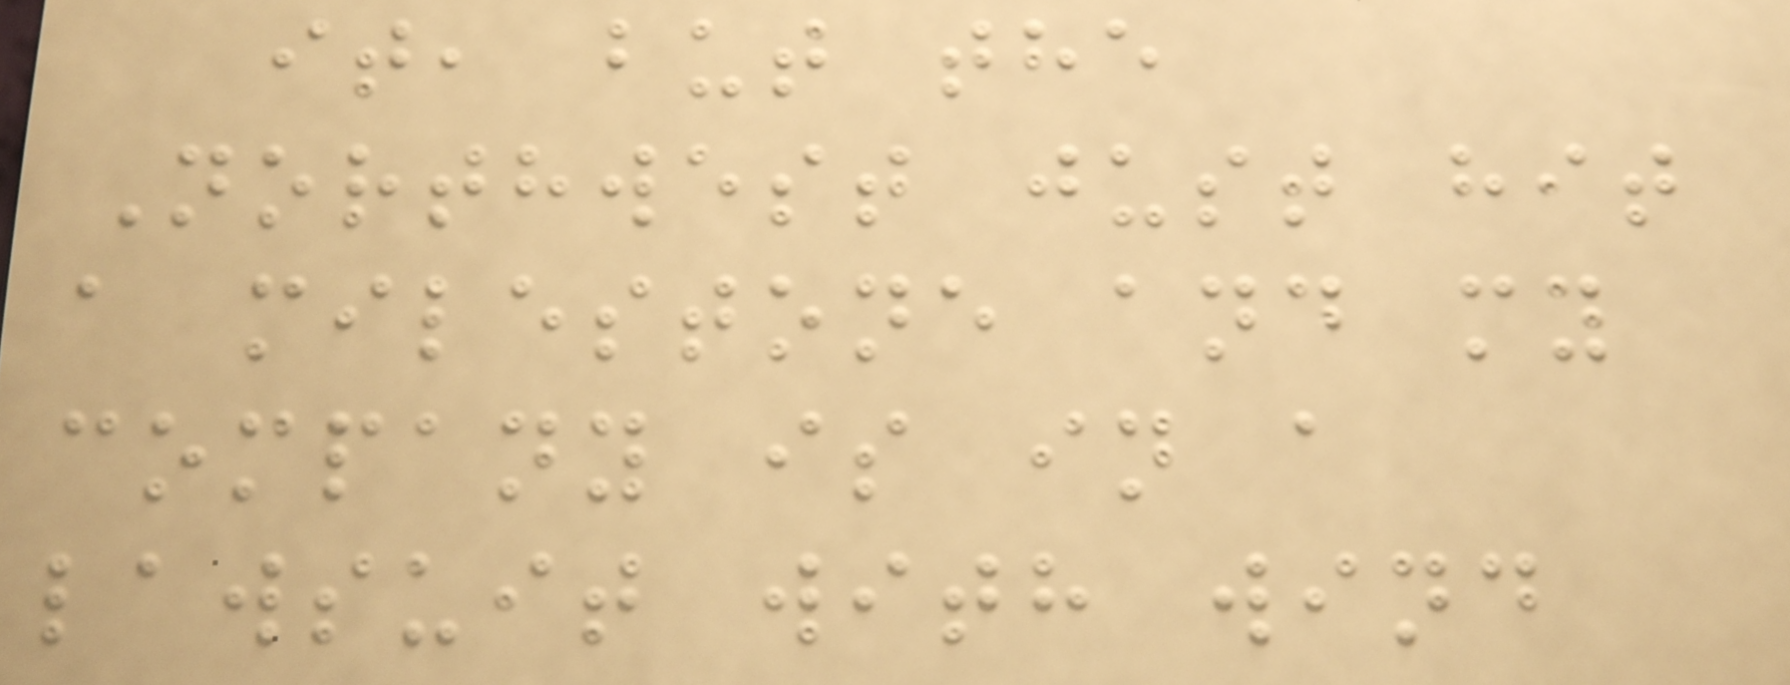it, but the
Northwest just hit
a milestone and my
company is in a
lawsuit with wind
